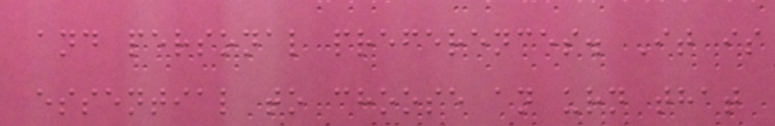and personal preferences. It is
essential to choose an urn that
